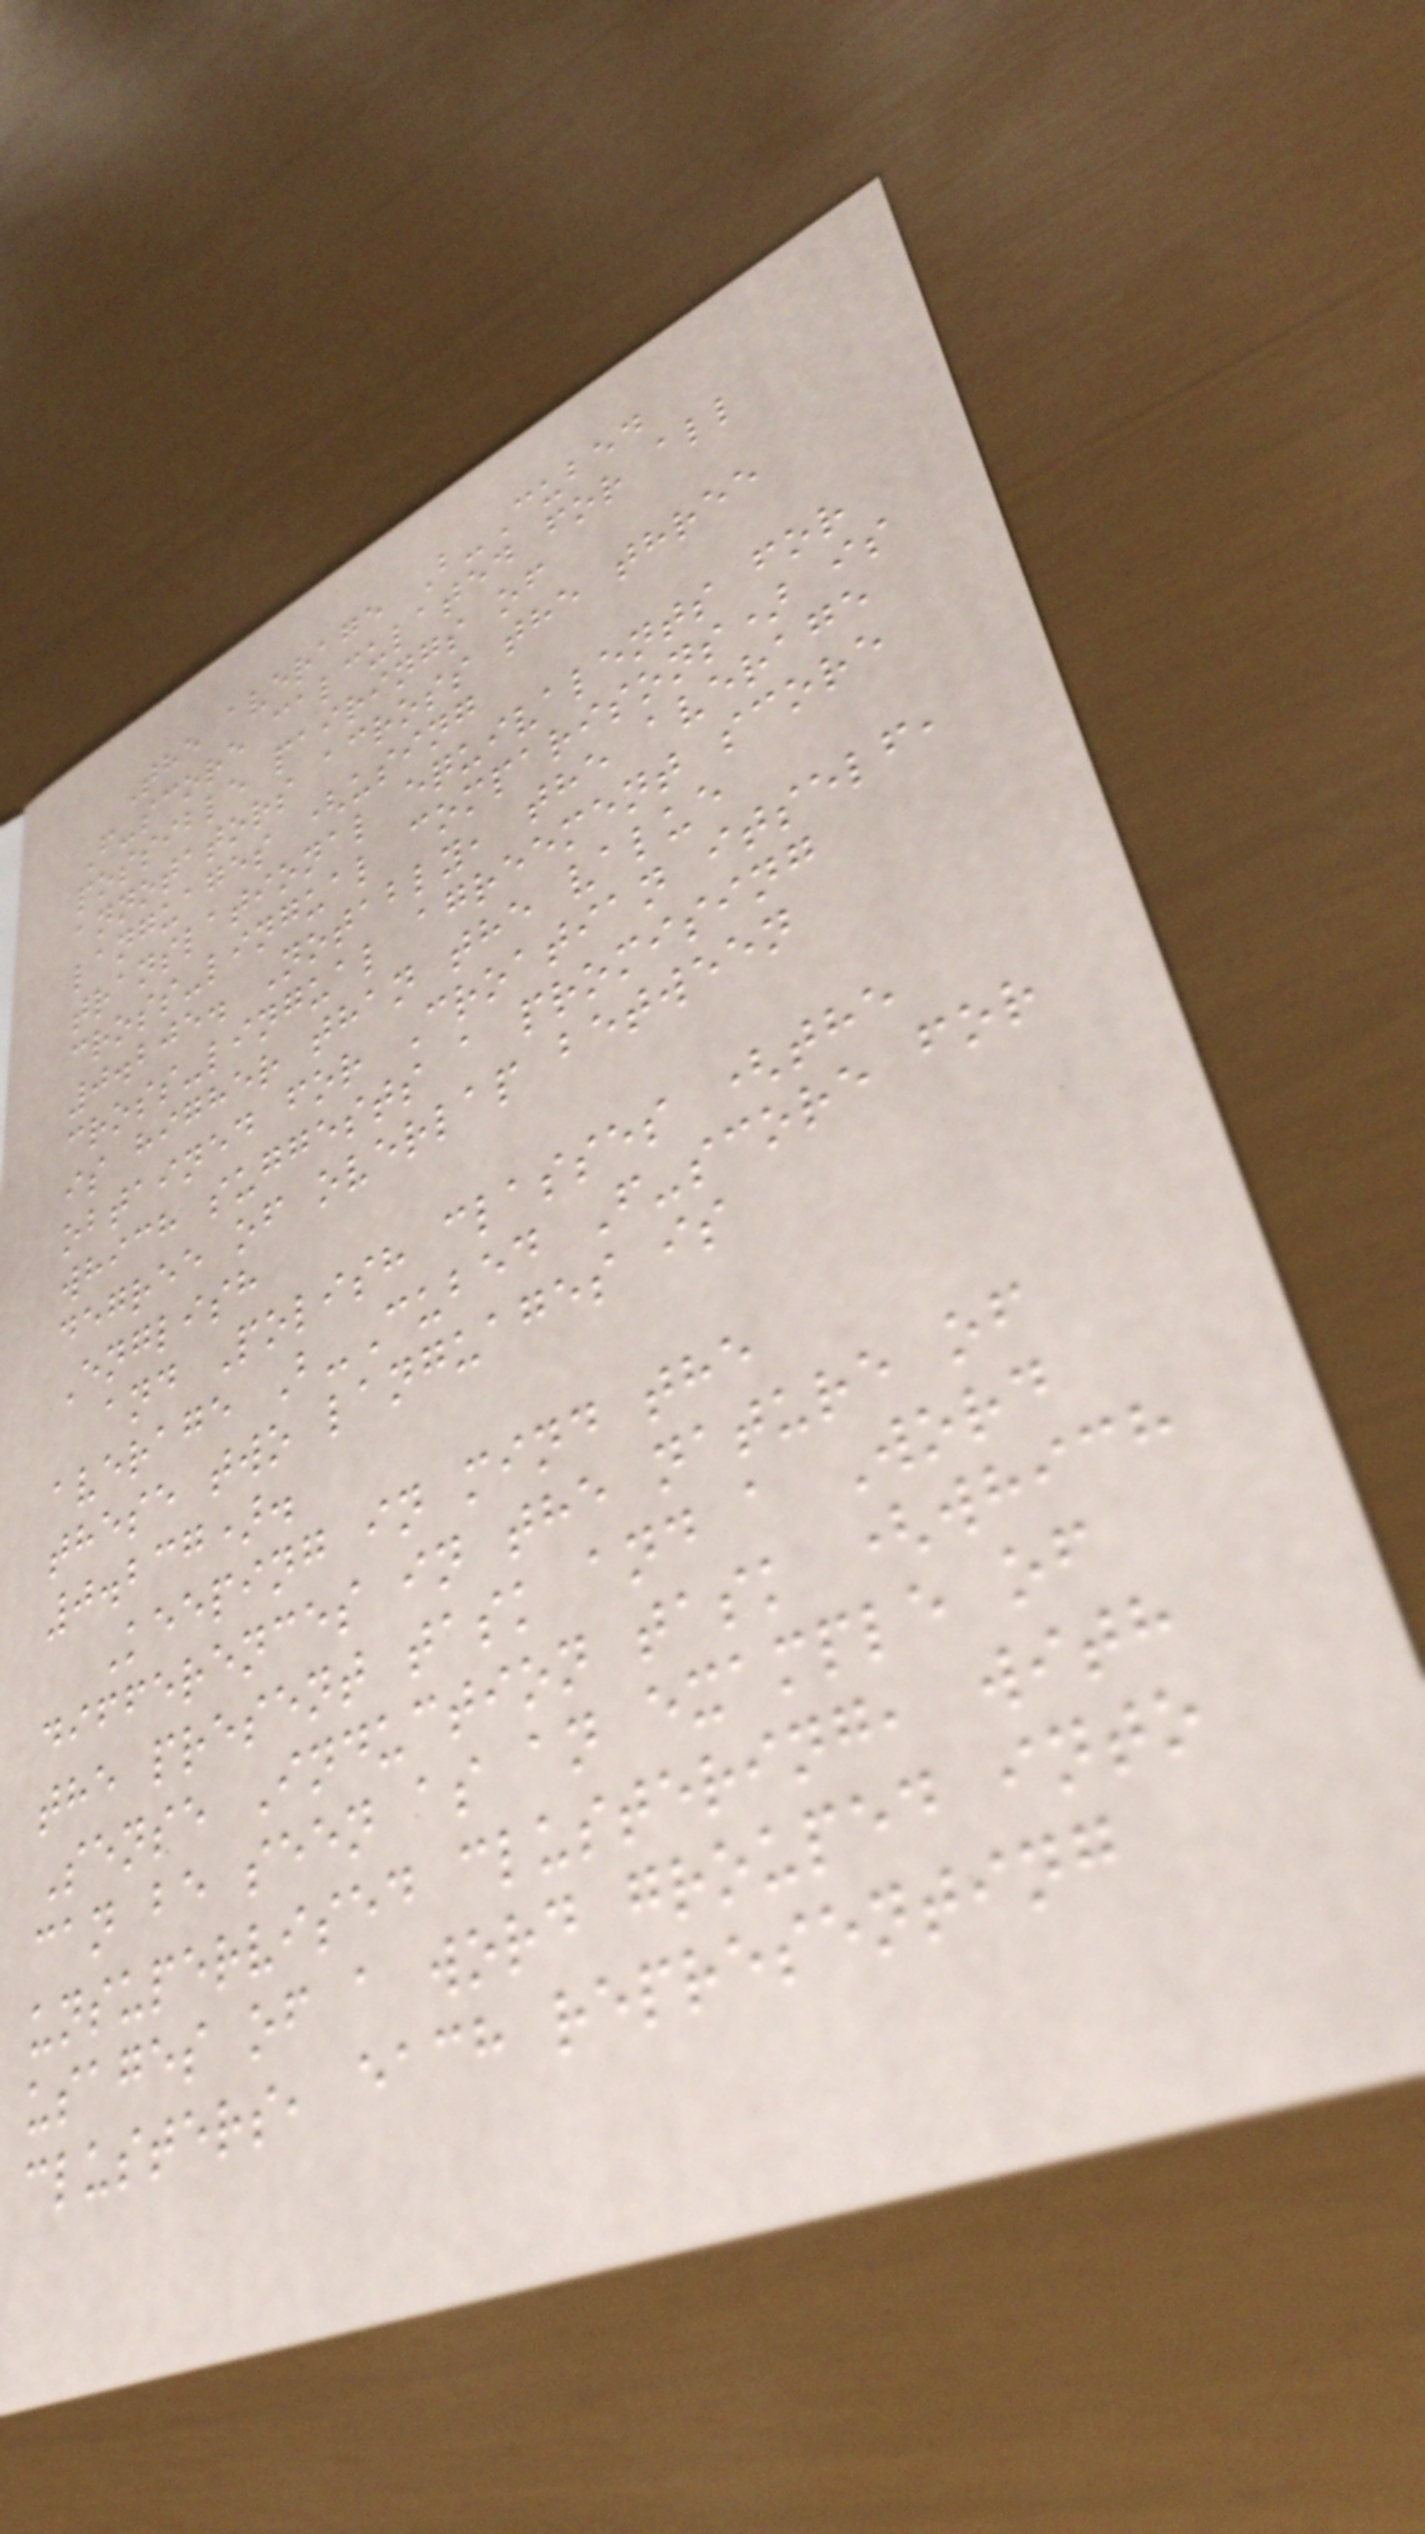The average B-Cubed
F-score calculated for all
possible pairings of
annotators across the three
languages (using
translational equivalents for
cross-lingual comparisons) is
0.205. Notably, the average
cross-lingual agreement score
is higher than the value
obtained for Croatian itself,
which suggests a promising
degree of overlap between
English
and Polish classes (the
average B-Cubed F-score for
these two languages is
0.237).
Keeping in mind the
differences in the nature of
the present task and a Word
Sense Induction task (which
can be seen as an example of
unsupervised clustering, with
usages of a word grouped into
clusters, each representing
